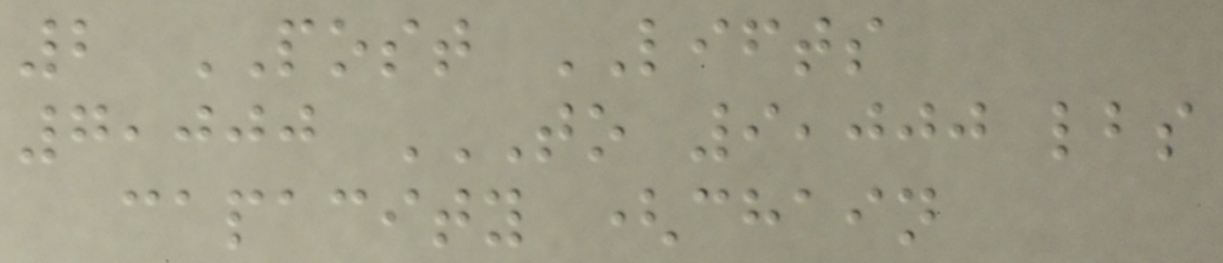2 POST LIFTS
7,000 TO 9,000 LBS
CAPACITY (CHAIN
